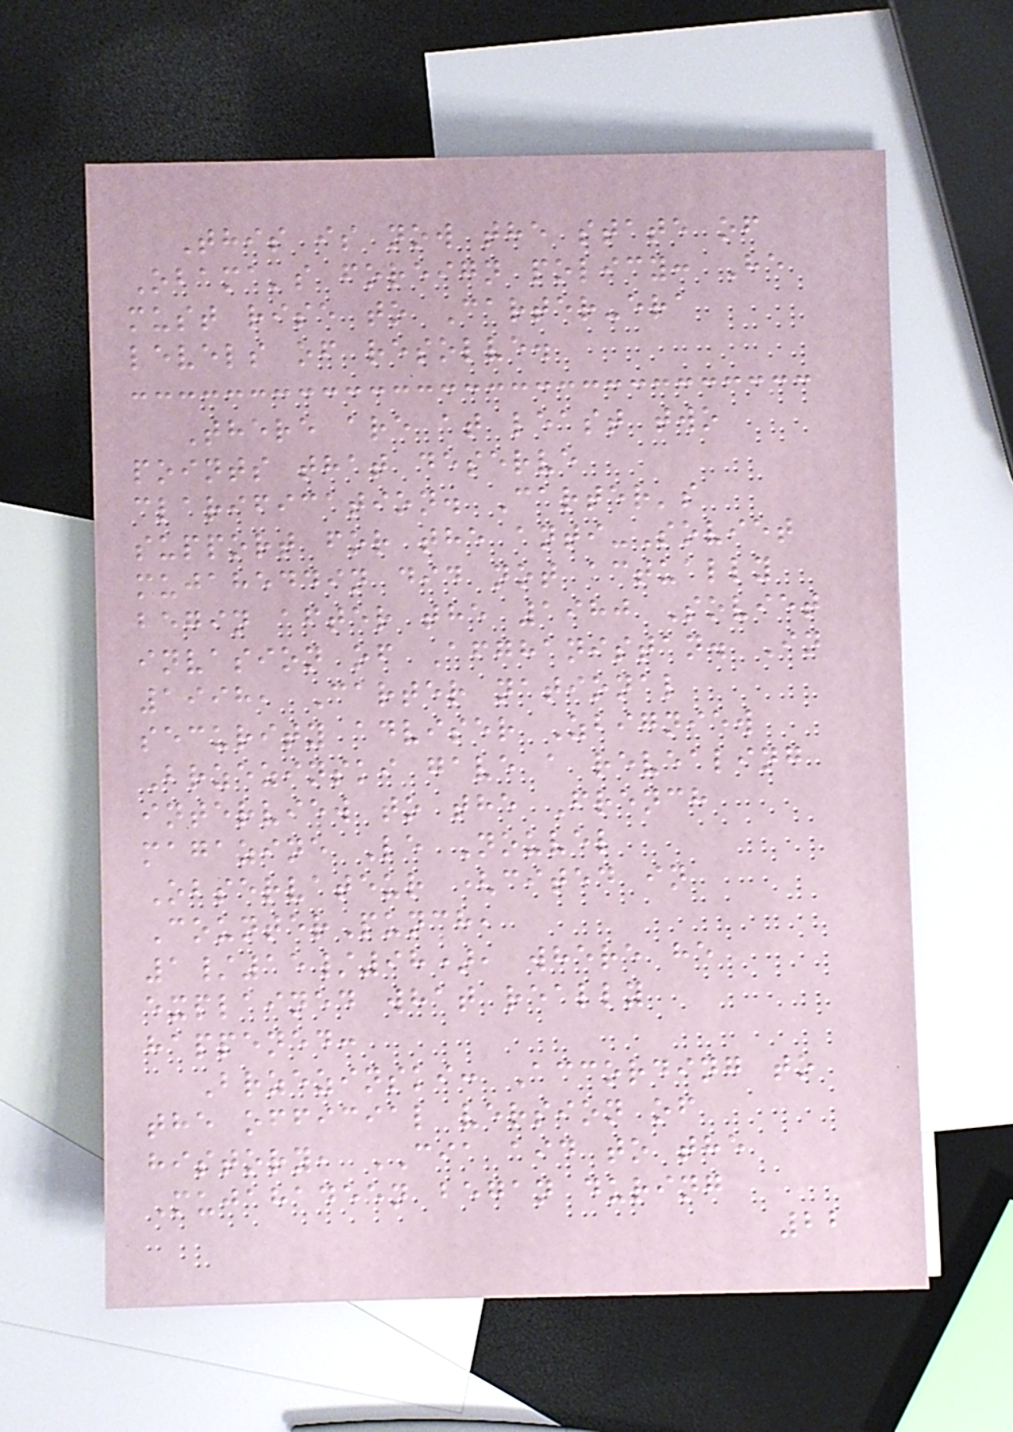This is now the state of
Obama's foreign policy: He
must rise to Carter-era
levels of resolve.
There are at least two
points that deserve
clarification. Carter's
support for the anti-Soviet
mujaheddin did not actually
begin after the 1980 Soviet
invasion of Afghanistan. In
1998, Carter national
security adviser Zbigniew
Brzezinski gave a revealing
interview to the French
magazine Le Nouvel
Observateur (cited in
CounterPunch,
1/15/98), where he
explained what really
happened:
Brzezinski: According to
the official version of
history, CIA aid to the
Mujahadeen began during
22
